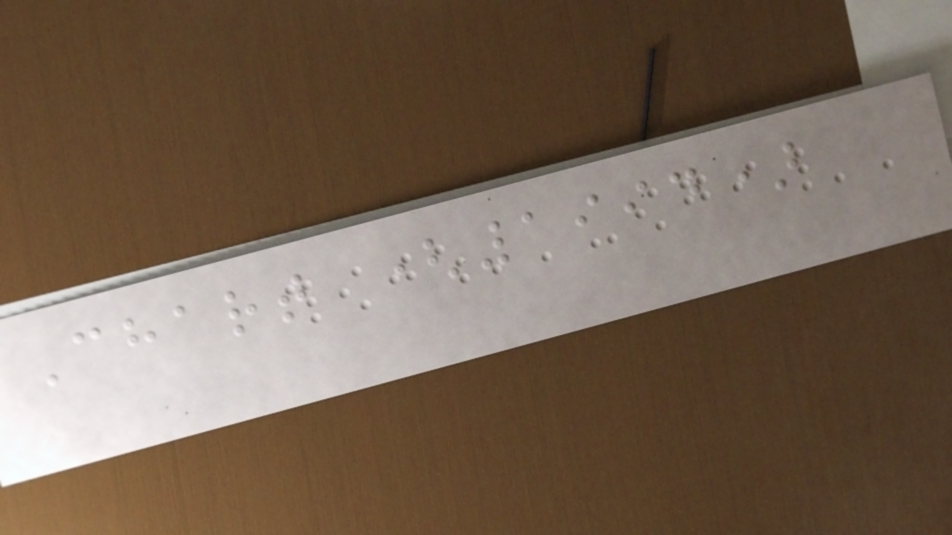Chart (1994)
